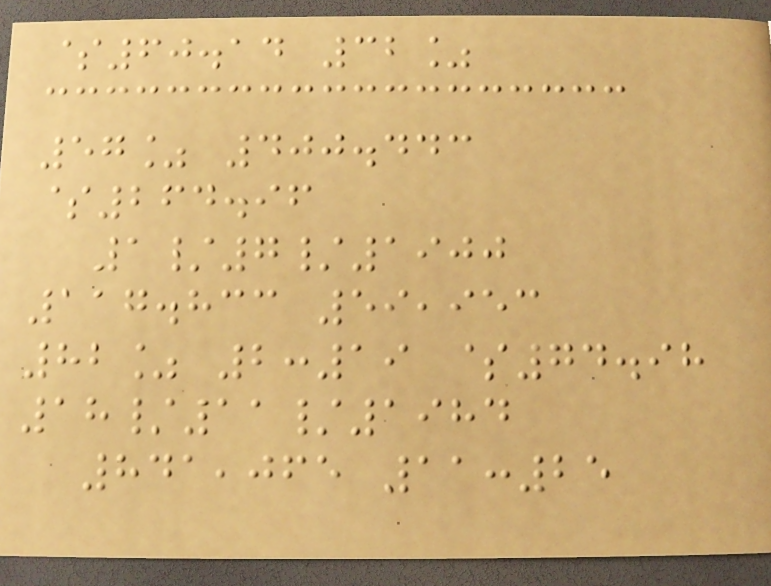$60.14 32%
57% 400.443
$264.96
1/7/1900
117.833 59,953
82% 2:19 $74.98
18/11/1984
841,065 11:25
